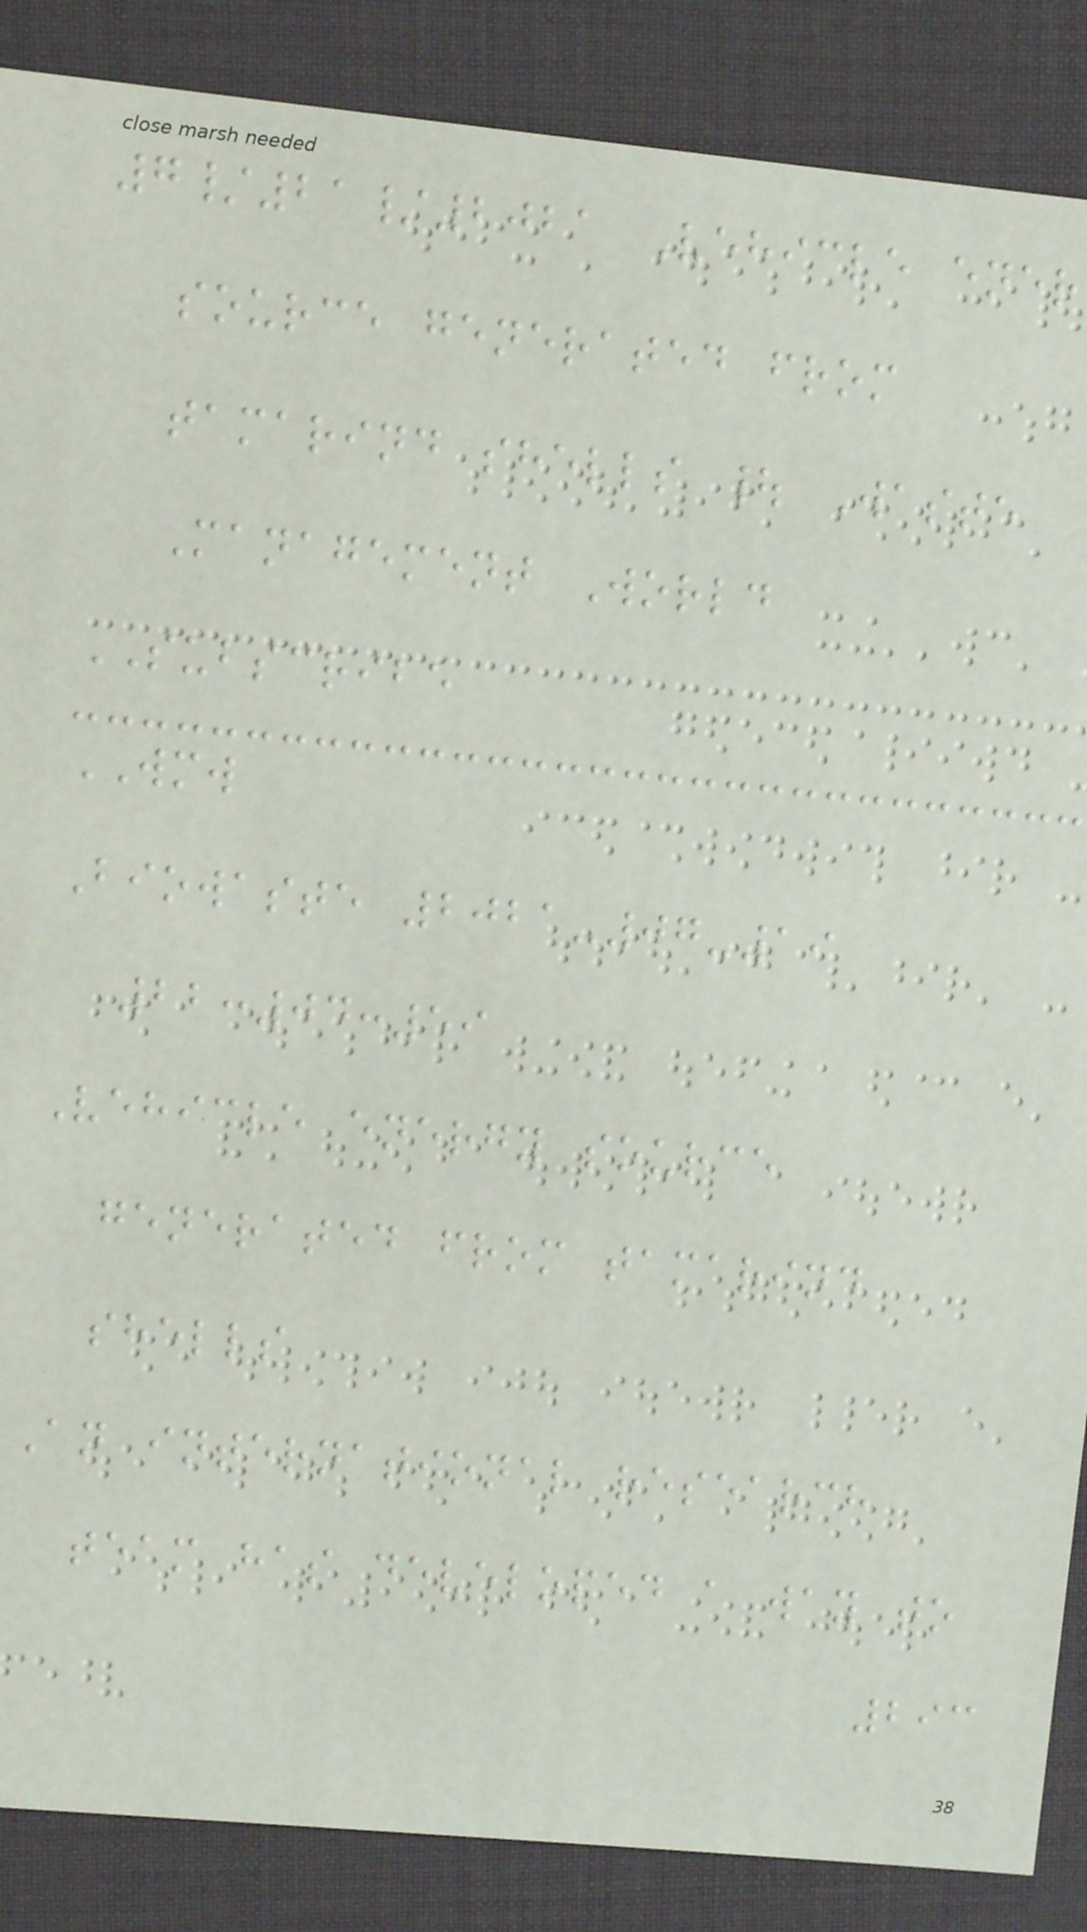7/21/2021 Vehicle ener
source generated from
tamarind shells | Waste
Management World
SUBSCRIBE
WMW
Biowaste 2021-07-19
22:04:59
Vehicle energy source
generated from tamarind
shells
An international research
team has developed a way to
293
